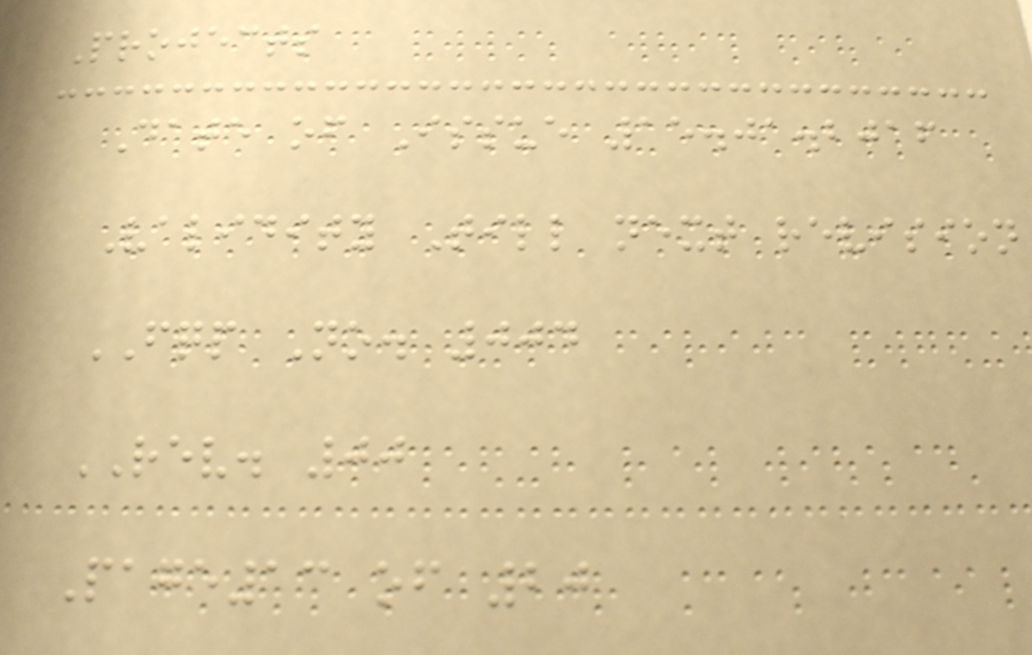Projects
Date of Issue 15.01.2016
Validity Till next revision
FQP No. 004
REV. 00
Page13 of 20
